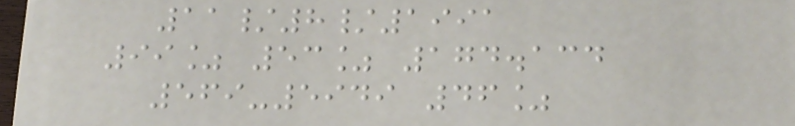11/8/1991
99% 53% 174.134
569-5949 46%
